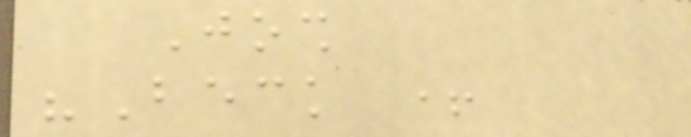Josh
"Beck +
